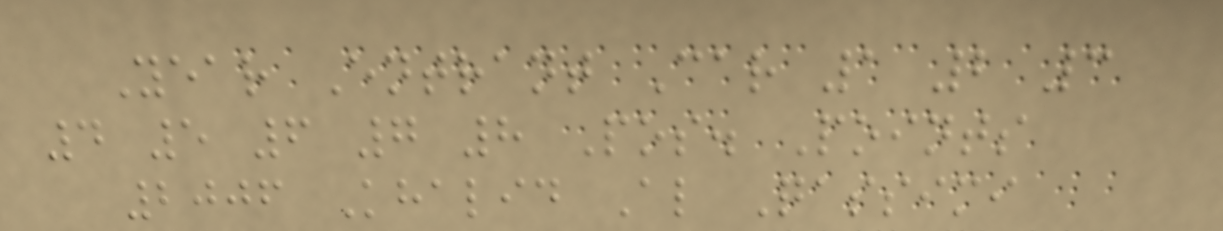Year Entrant Car 1 2 3
4 5 6 7 8 Pos. Points
2006 Khalid Al Qassimi
